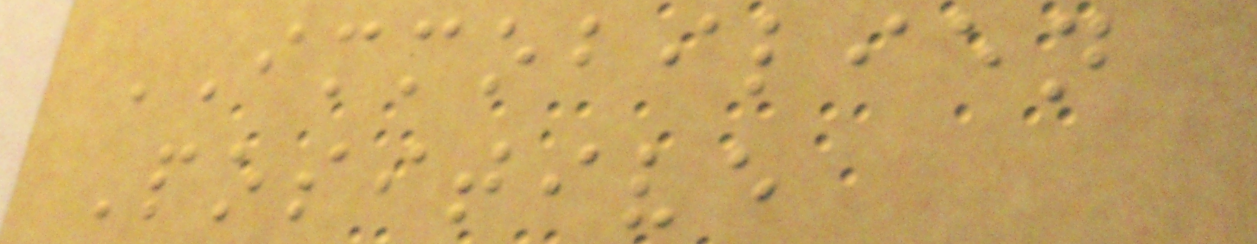IMMOBILIEN
Positive
